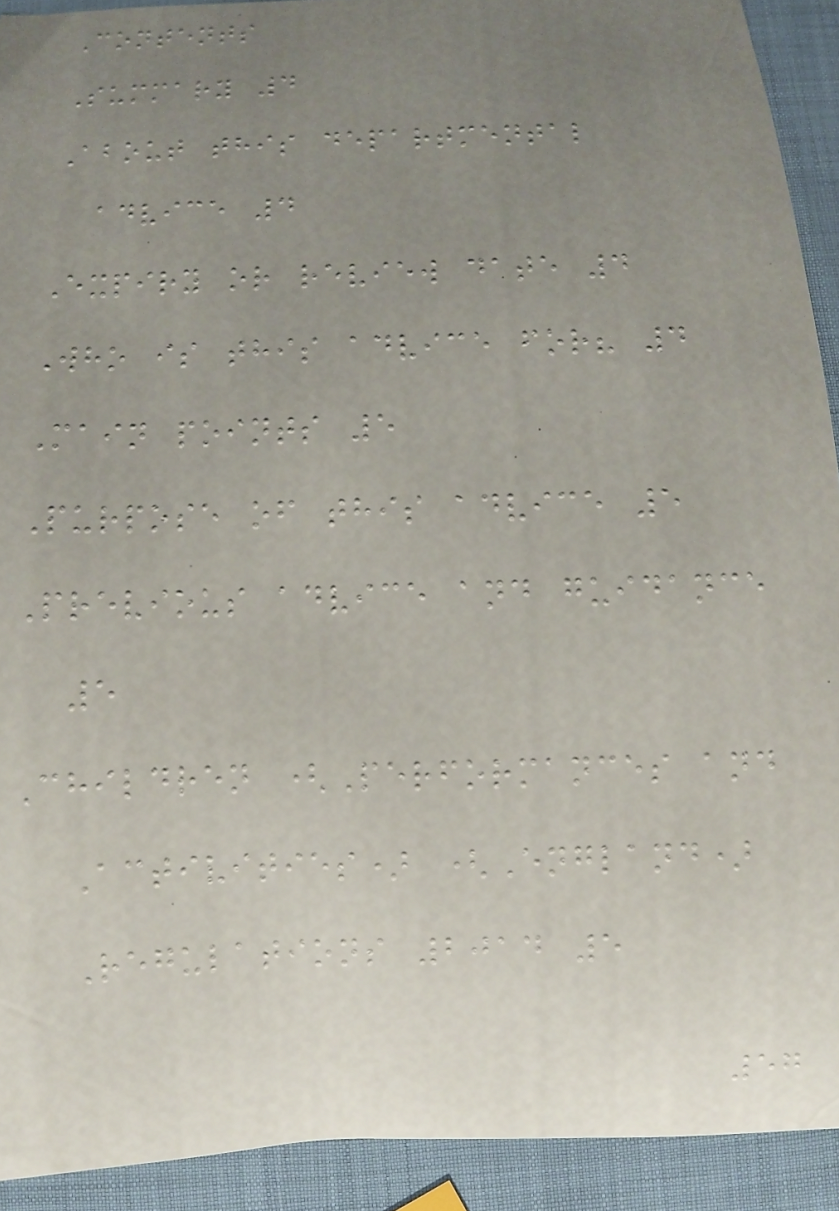Contents
Summary 4
About this departmental
advice 4
Expiry or review date 4
Who is this advice for? 4
Main points 5
Purpose of this advice 5
Previous advice and guidance
5
Children (Performances and
Activities) (England)
Regulations 2014 5
57
